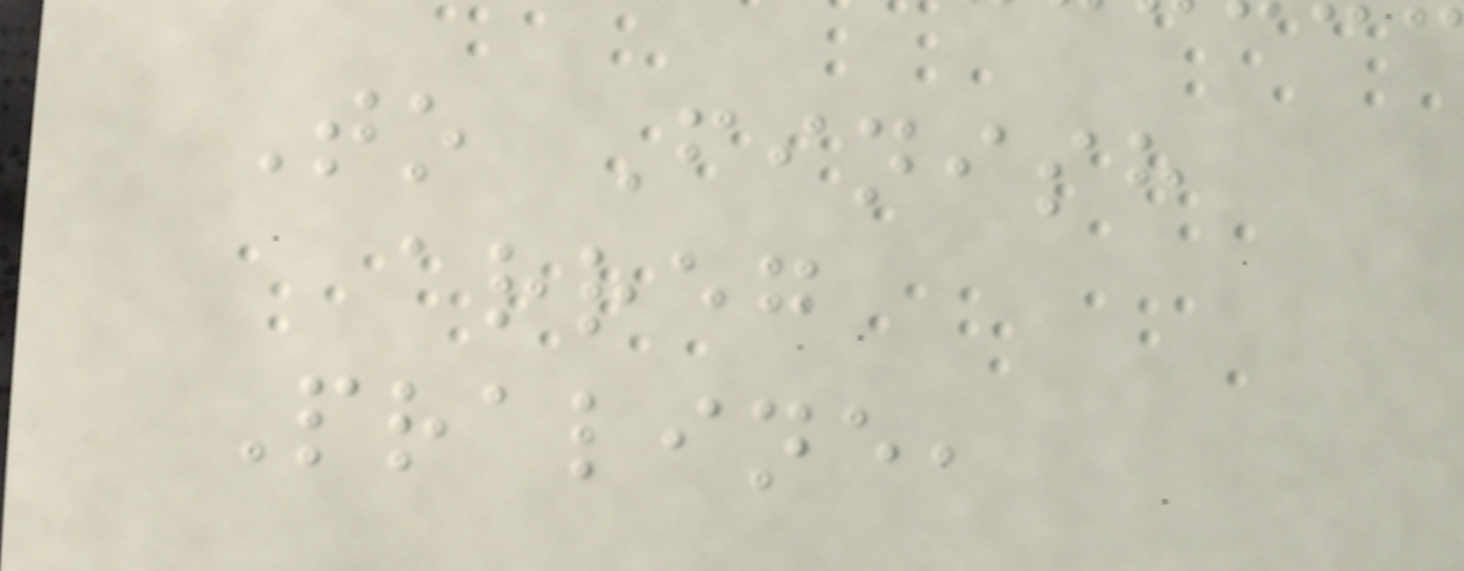To Finish
arreg
Praline,
